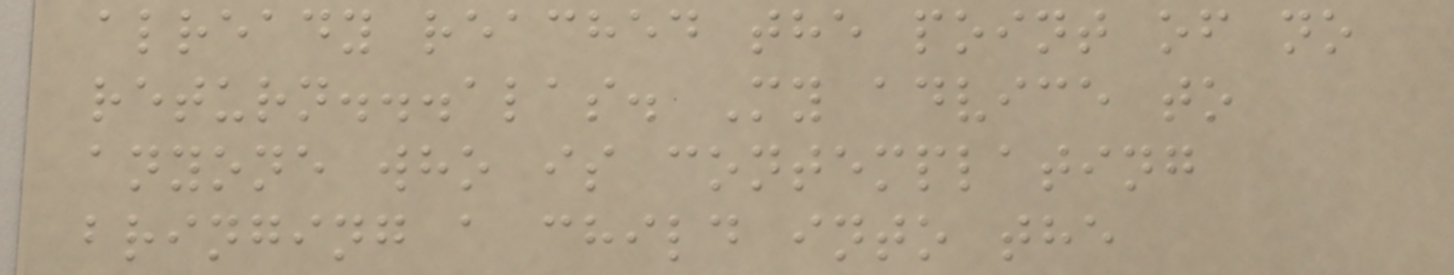already reached the point of no
return...alas. My advice to
anyone who is contemplating
bringing a child into the
